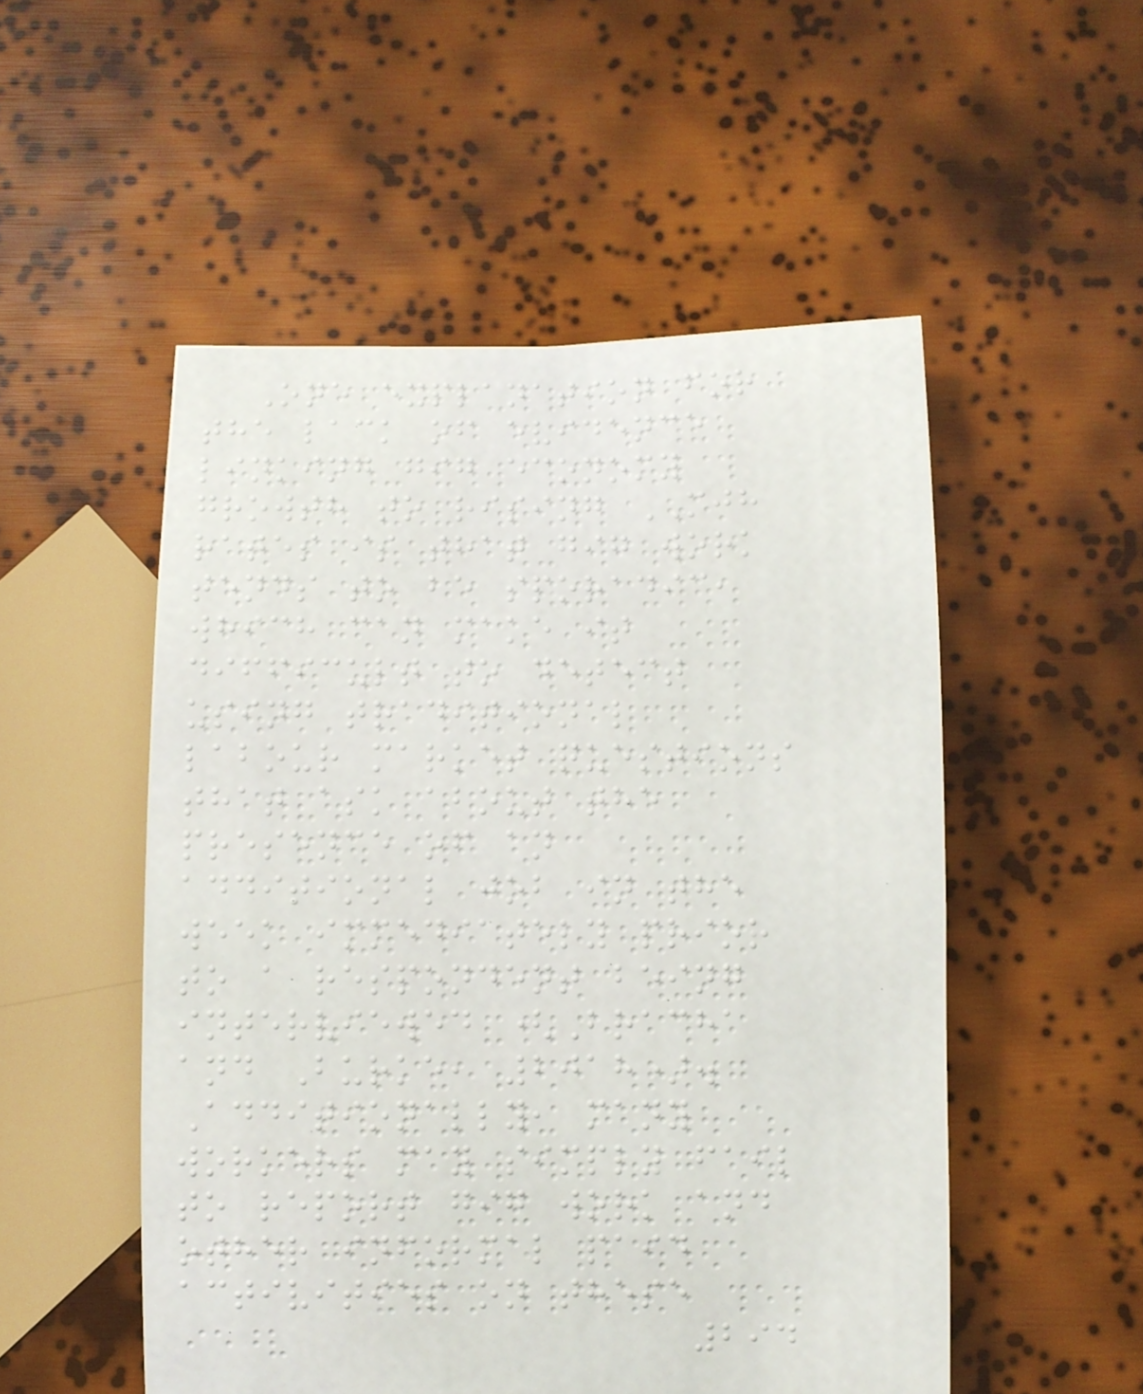One explanation for
the lack of evidence
linking gig economy
growth to rising MJH
rates is that gig work
tends to be sporadic,
which can make it
difficult to detect
using traditional
labour market questions
that ask about the
presence of an
additional job in the
week immediately prior
to a respondent being
interviewed (Bracha
and Burke, 2018).
Additionally, many
workers may simply fail
to report gig work and
other informal paid
activities on these
294
